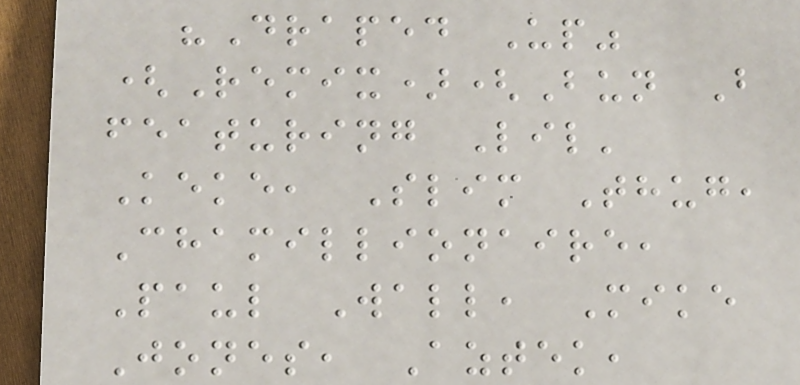"Draped Up"
(Remix)(Bun B
featuring Lil'
Keke, Slim Thug,
Chamillionaire,
Paul Wall, Mike
Jones, Aztek,
